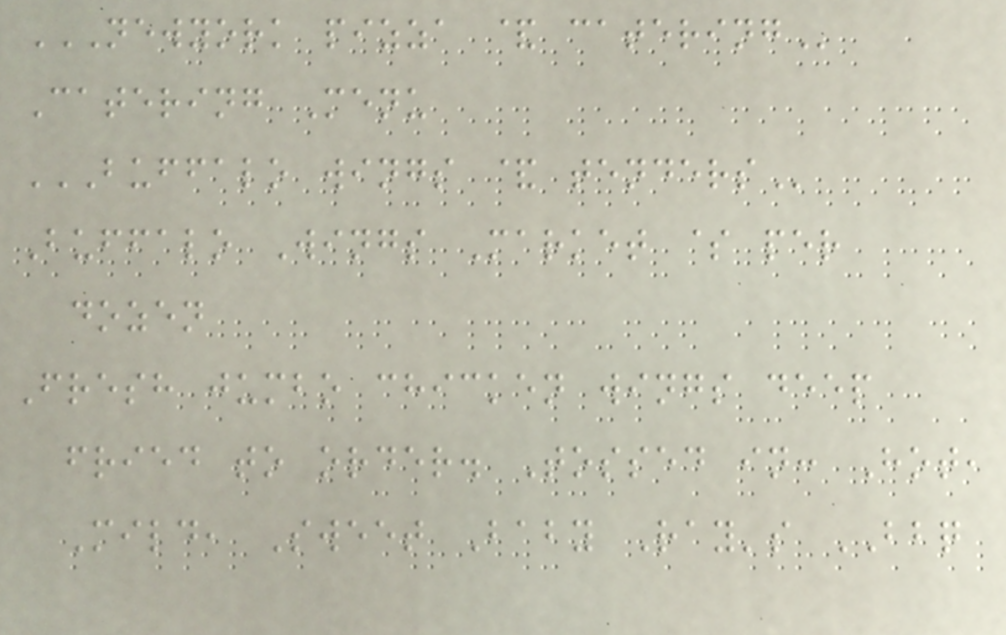NEWYORK PIZZA & CATERING
Catering Menu
BUFFALO WINGS & TENDERS
Buffalo Wings Market $ per
dozen
Fresh jumbo chicken wings deep
fried to order. Tossed in: Hot,
Mild, Sweet Baby Ray's BBQ
